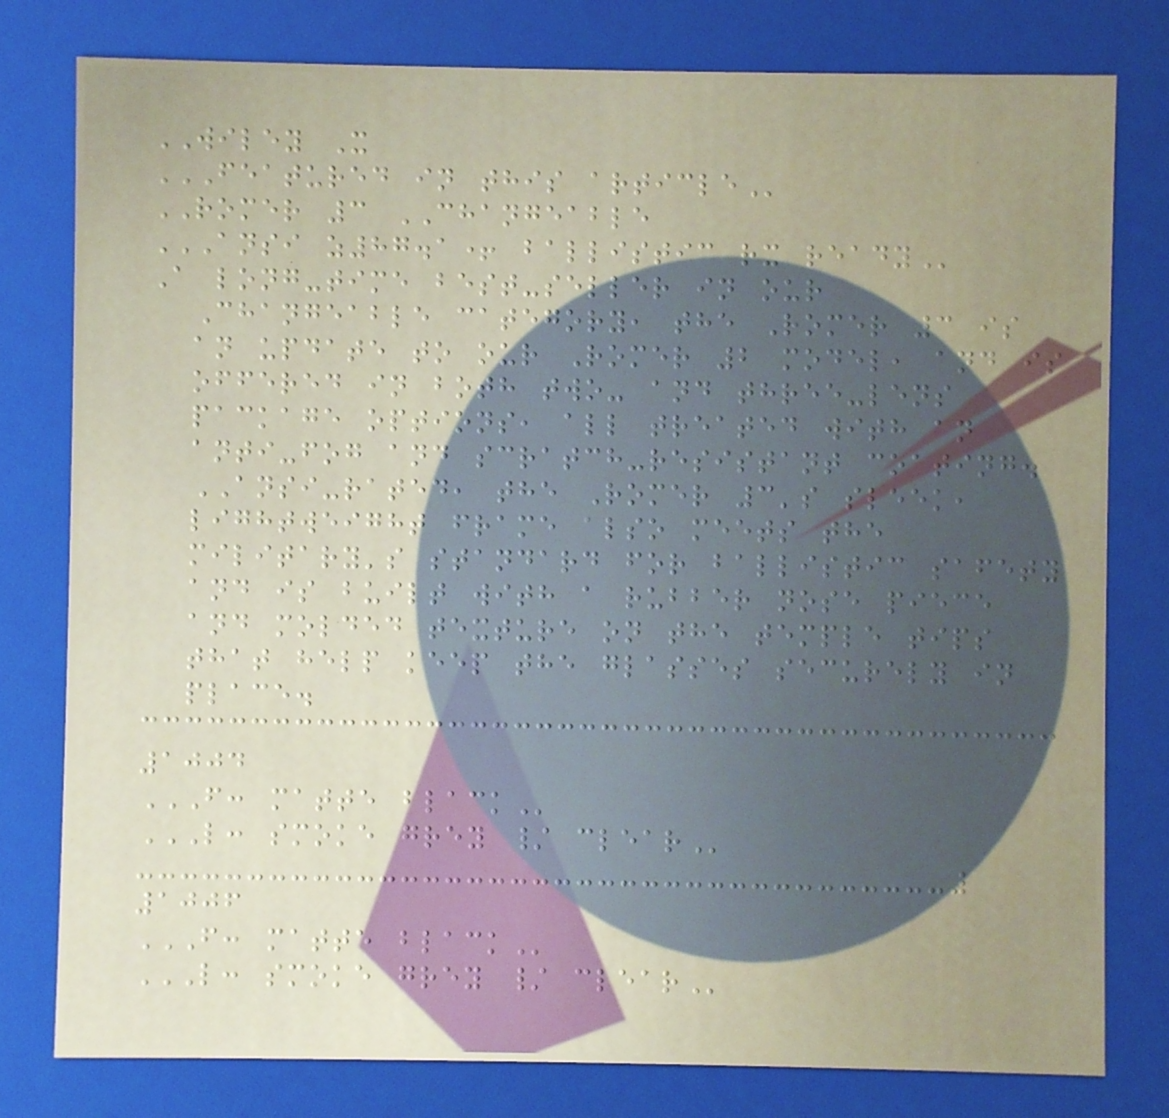WILEY X
FEATURED IN THIS ARTICLE
ROMER 3 CHANGEABLE
ANSI Z87.1+ BALLISTIC RX READY
A long-time best-seller in our
Changeable category, the Romer 3 is
an update to our Romer 2 model, and is
offered in both two- and three-lens
package options, all treated with an
anti-fog and scratch-resistant coating.
ANSI-rated, the Romer 3's sleek,
lightweight frame also meets the
military's standard for ballistic safety
and is built with a rubber nose piece
and molded texture on the temple tips
that help keep the glasses securely in
place.
1004
F: MATTE BLACK
L: SMOKE GREY / CLEAR
1006
F: MATTE BLACK
L: SMOKE GREY / CLEAR
